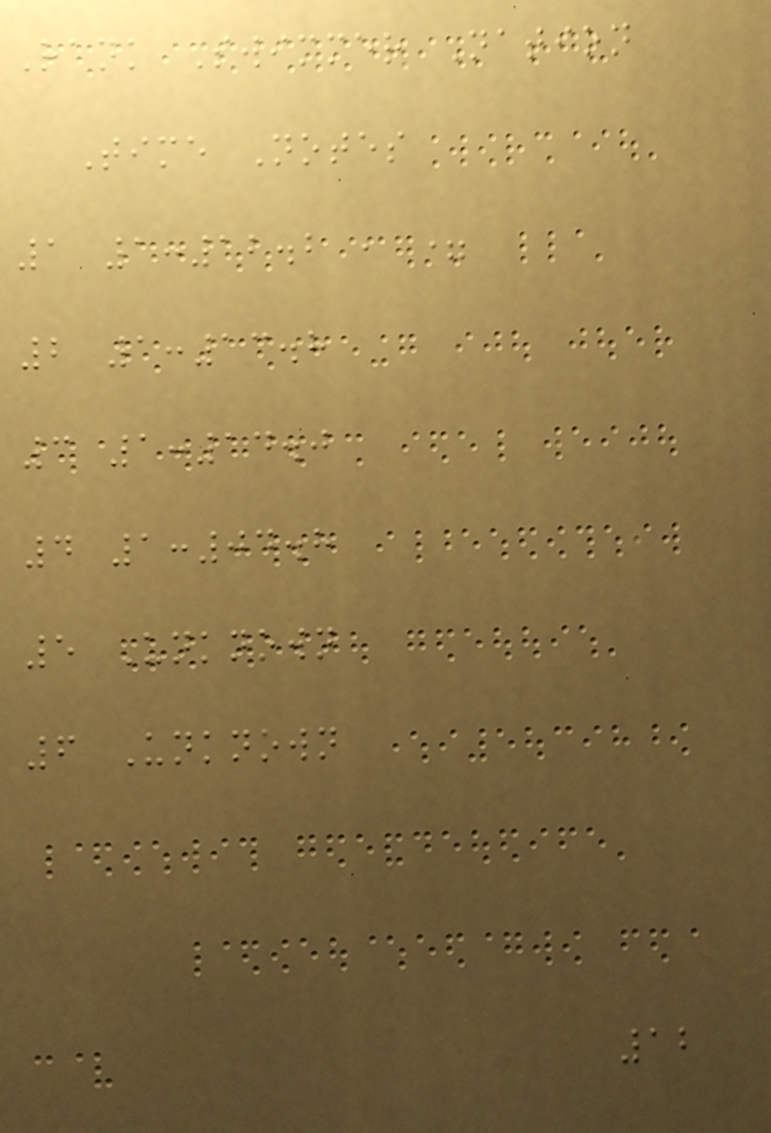Rank Swimmer Nation
Time Notes
1 1:12.2 , =
2 1:13.8
3 1:14.0
4 1:04.8
5 Unknown
6 Unknown
12
